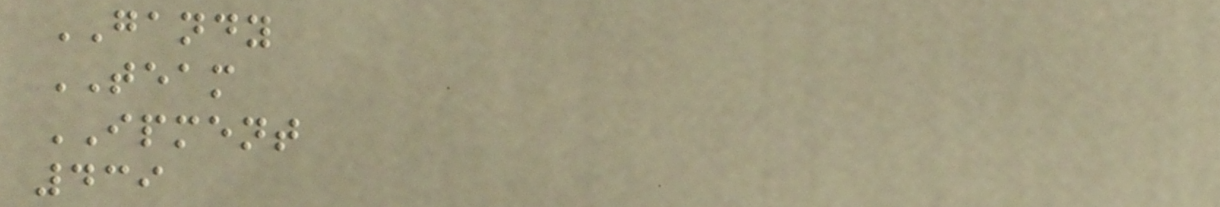GANDY
TEAM
IPMENT
439
